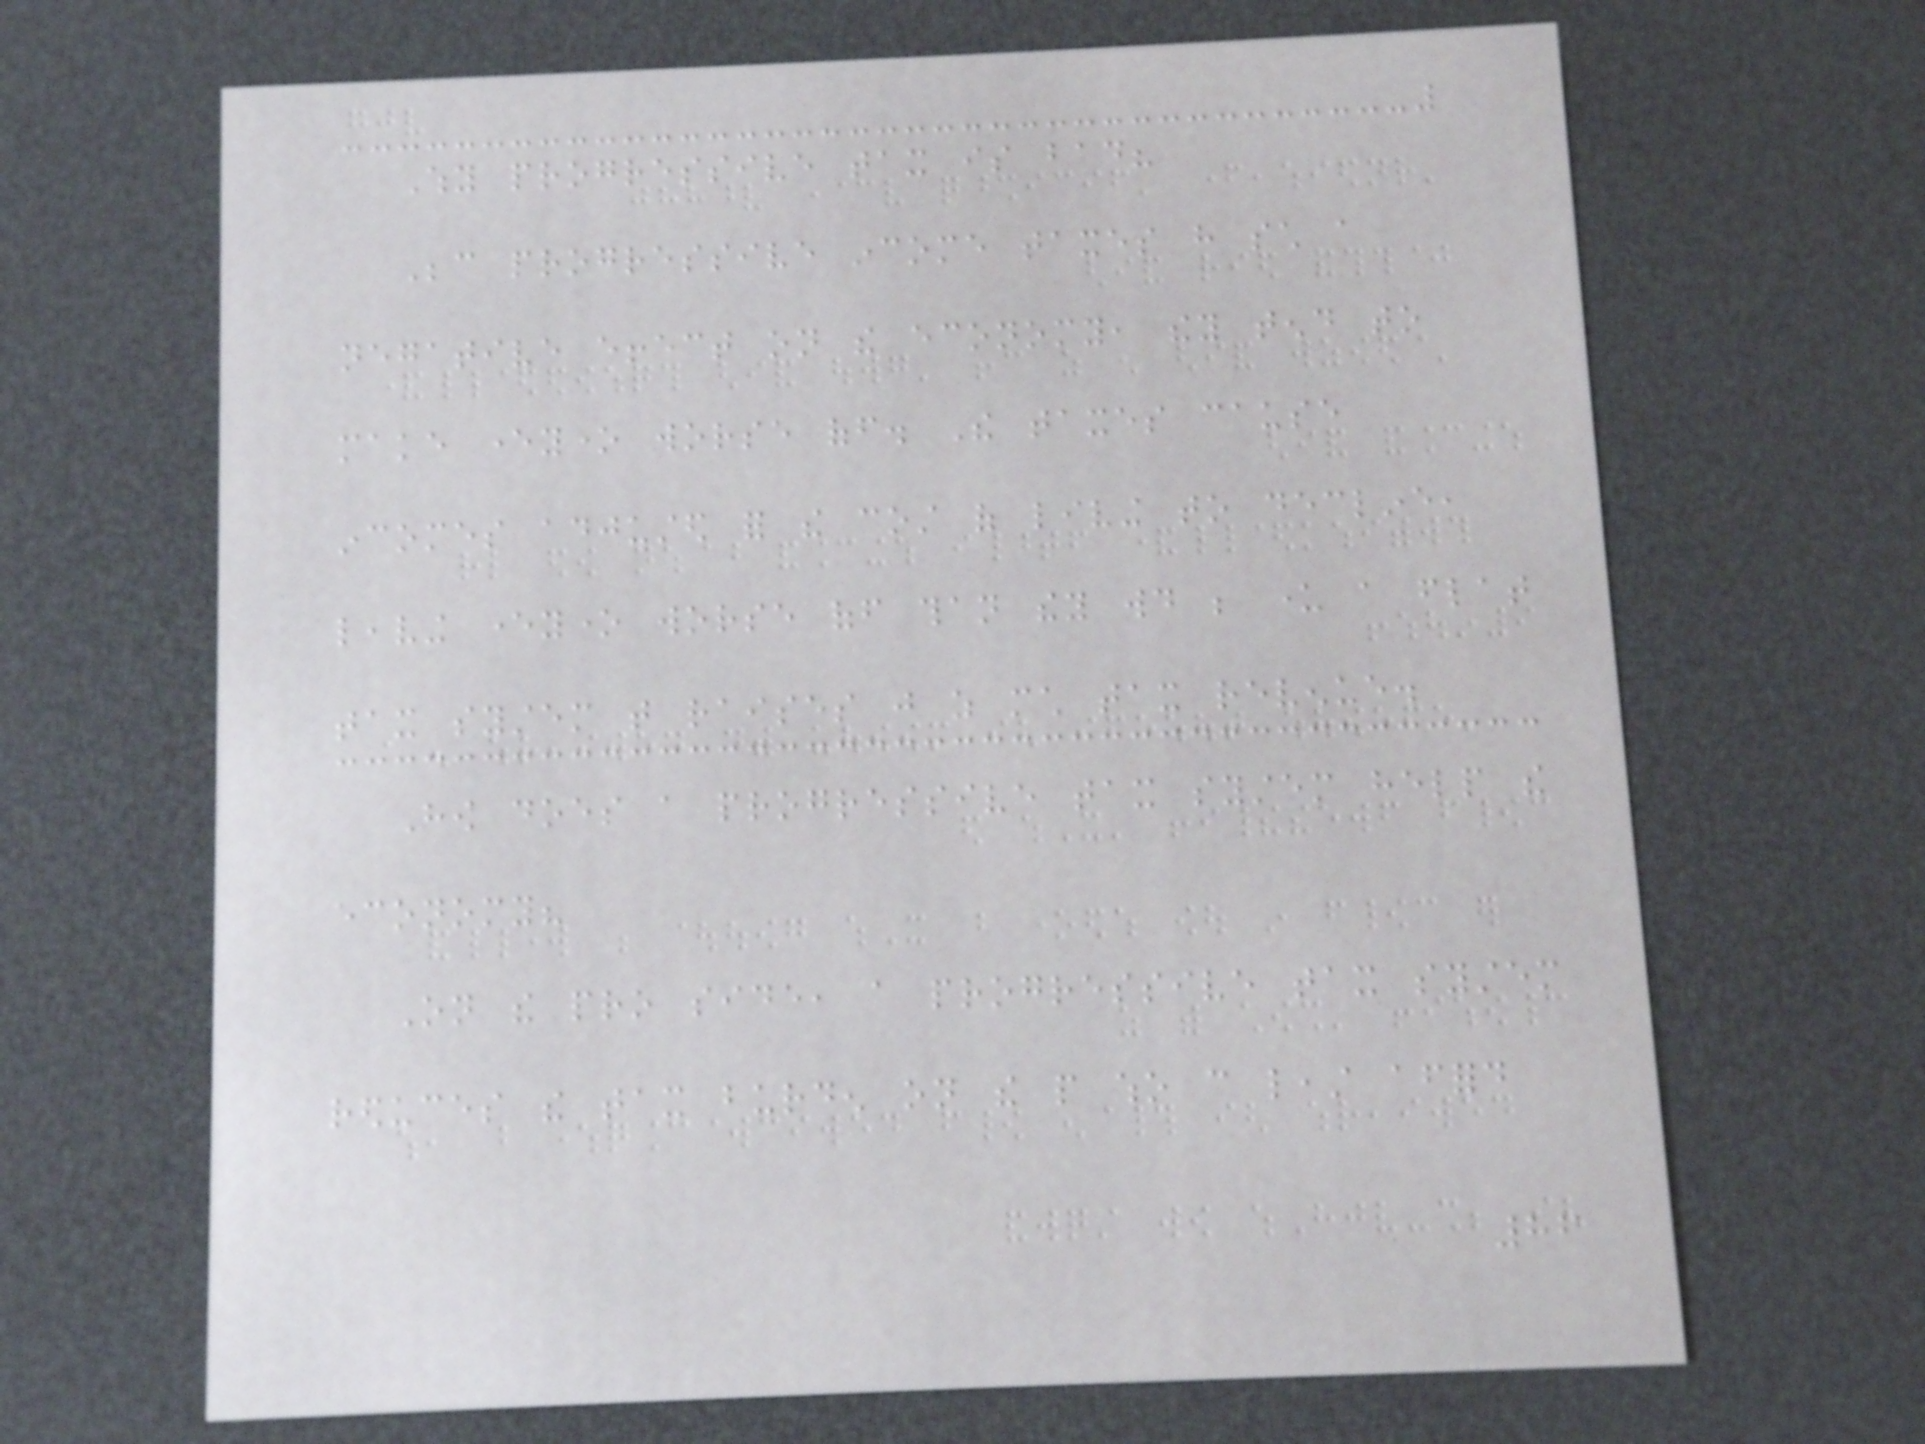Why progressive tax is bad?
Because progressive income taxes have such a
negative effect on the economy, they tend to
make everyone worse off. The taxes cause
incomes adjusted for the cost of living to decline,
leaving everyone worse off than they would be under a flat
tax system that raises just as much tax revenue.
How does a progressive tax system help the
economy?
On the pro side, a progressive tax system
reduces the tax burden on the people who can least afford
86
